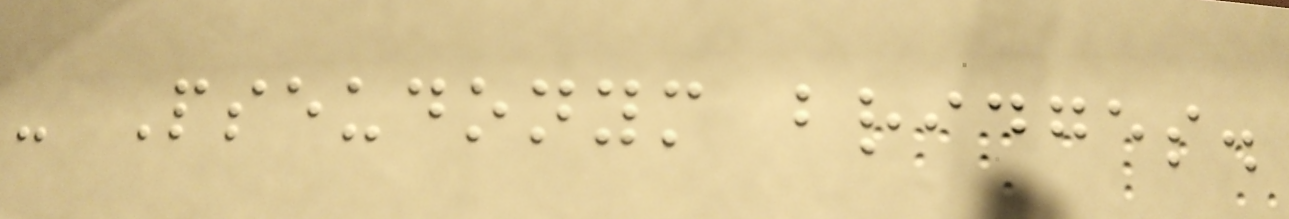- Pseudonym bridges.
